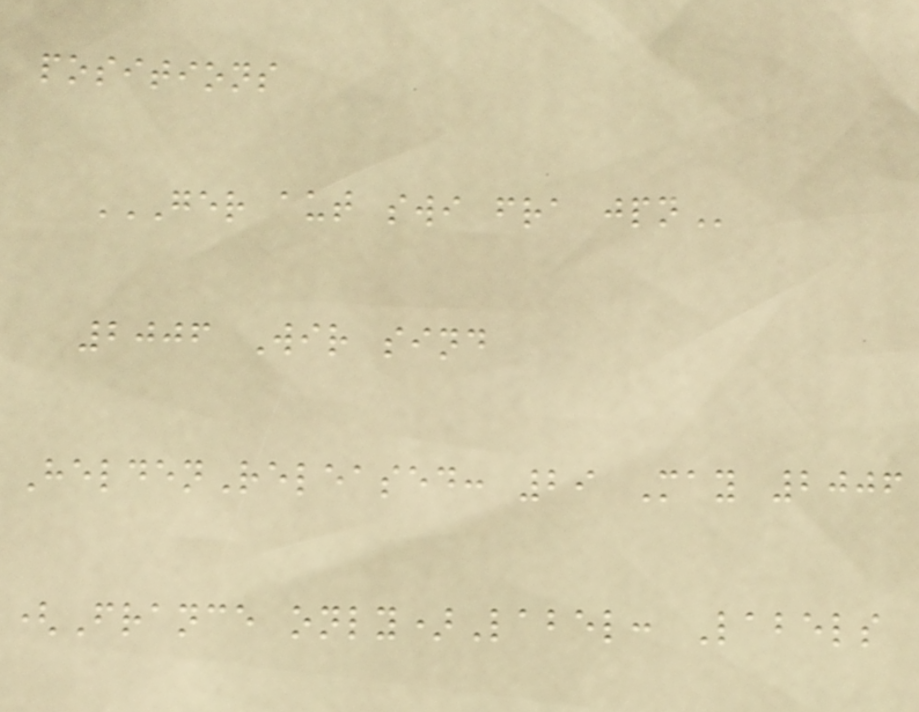positions
GER AUT SWI FRA JPN
2006 Wir sind
HeldenReleased: 29 May 2006
(France only)Label: Labels
